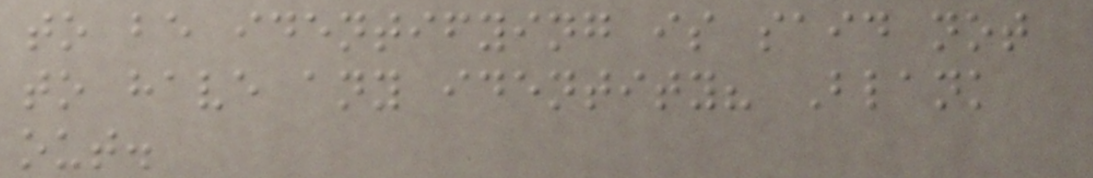to be identifying is said not
to have any identity? Blank
out.
